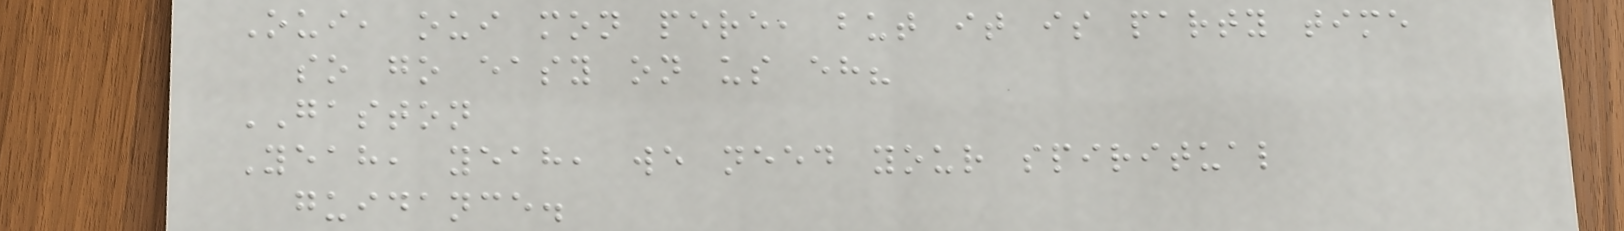Oui, oui mon pere, but it is party time
so go easy on us eh?
GASTON
Yeah, yeah, we need your spiritual
guidance.
